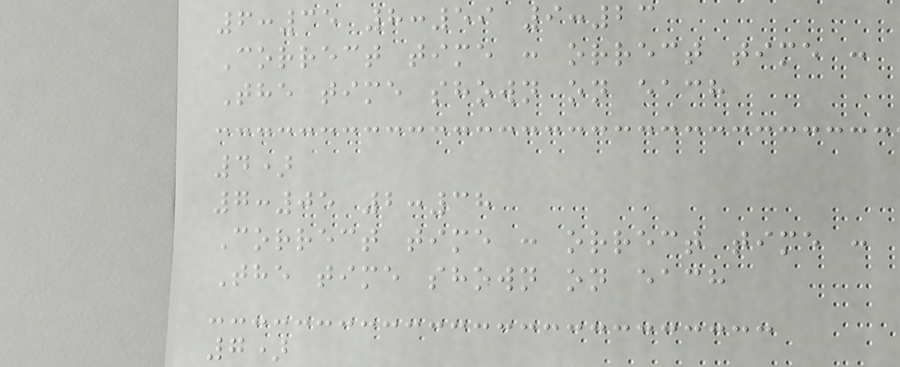6:35 8:59 9:23
Correct time : orrect time :
The time shown on each
4)
7:05 2:38
Correct time : orrect time :
The time shown on each
7)
